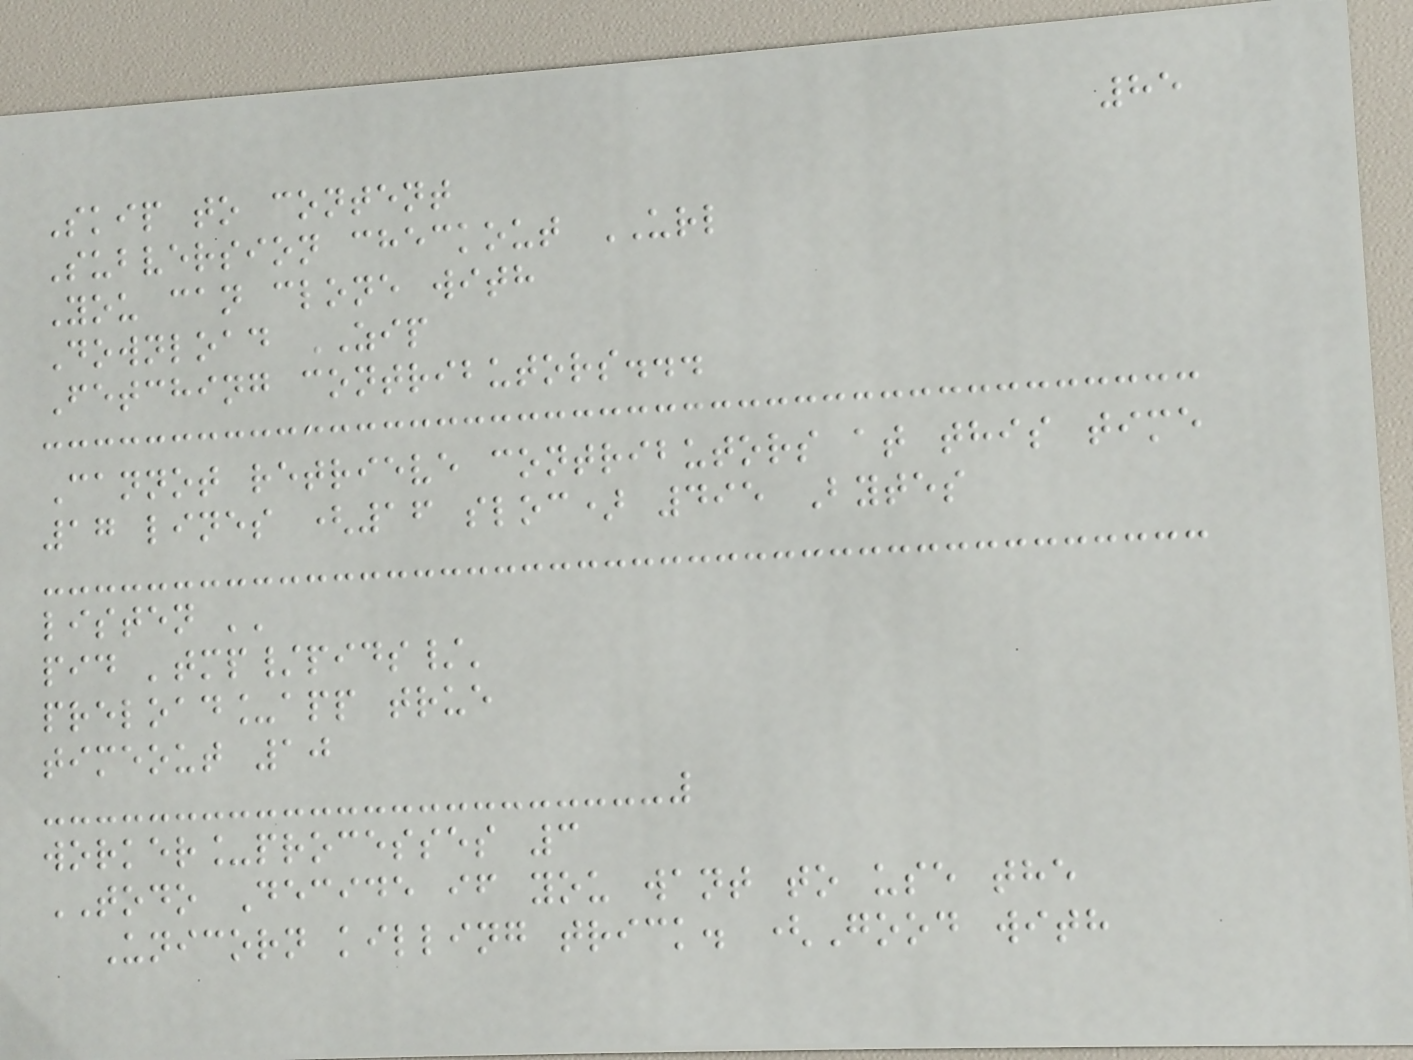85
Skip to content
Subversion checkout URL
You can clone with
Download ZIP
Fetching contributors...
Cannot retrieve contributors at this time
17 lines (16 sloc) 495 Bytes
listen ''
pid 'tmp/pids/'
preload_app true
timeout 10
worker_processes 3
TODO Decide if you want to use the
Unicorn killing trick. (Good with
